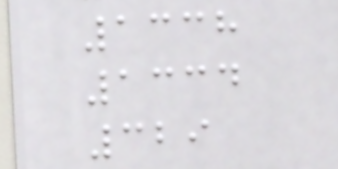1338
1334
329
